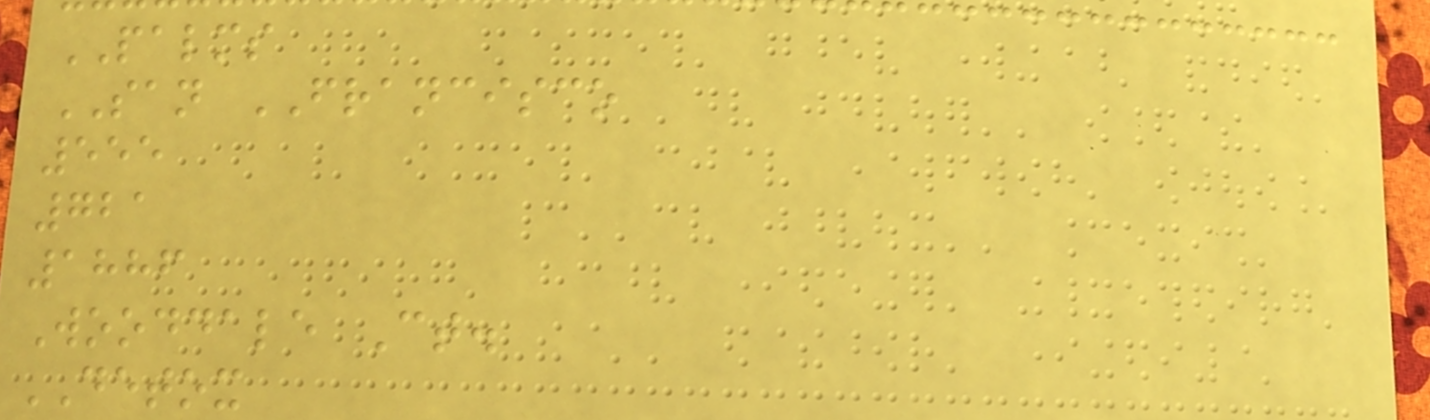PALMS
SAN FRANCISCO
555
721
1886
Wooddale Ct.
DETOX
